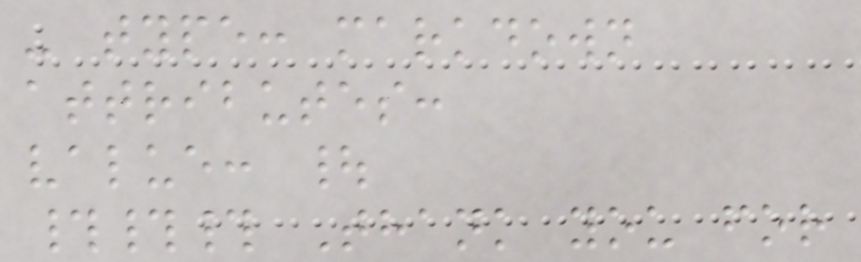- type: markdown
attributes:
value: |
### Thank you for
